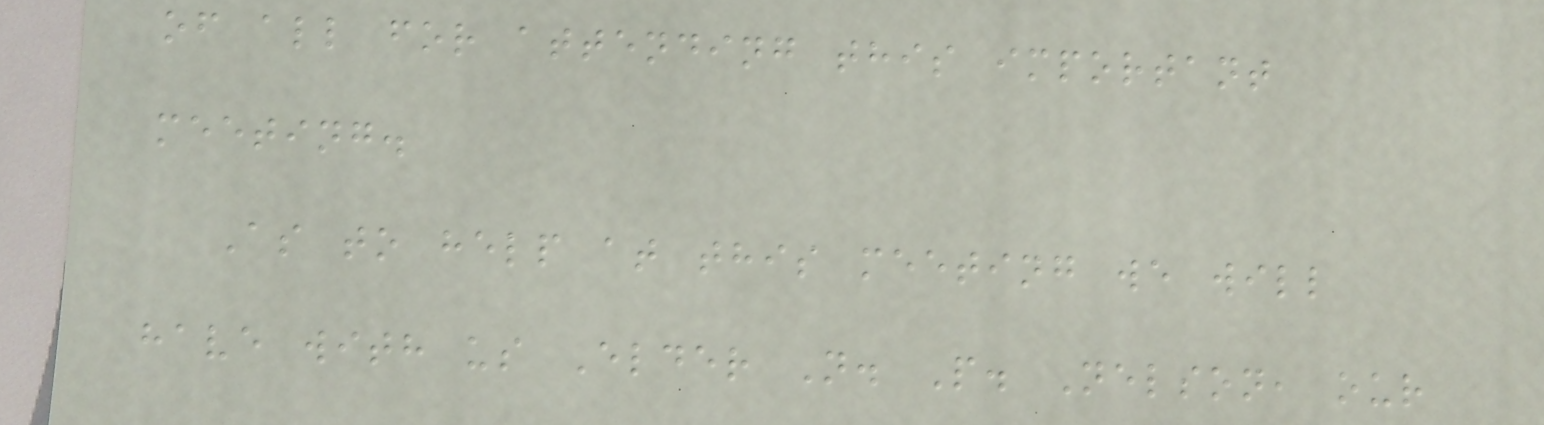of all for attending this important
meeting.
As to help at this meeting we will
have with us Elder N. P. Nelson, our
